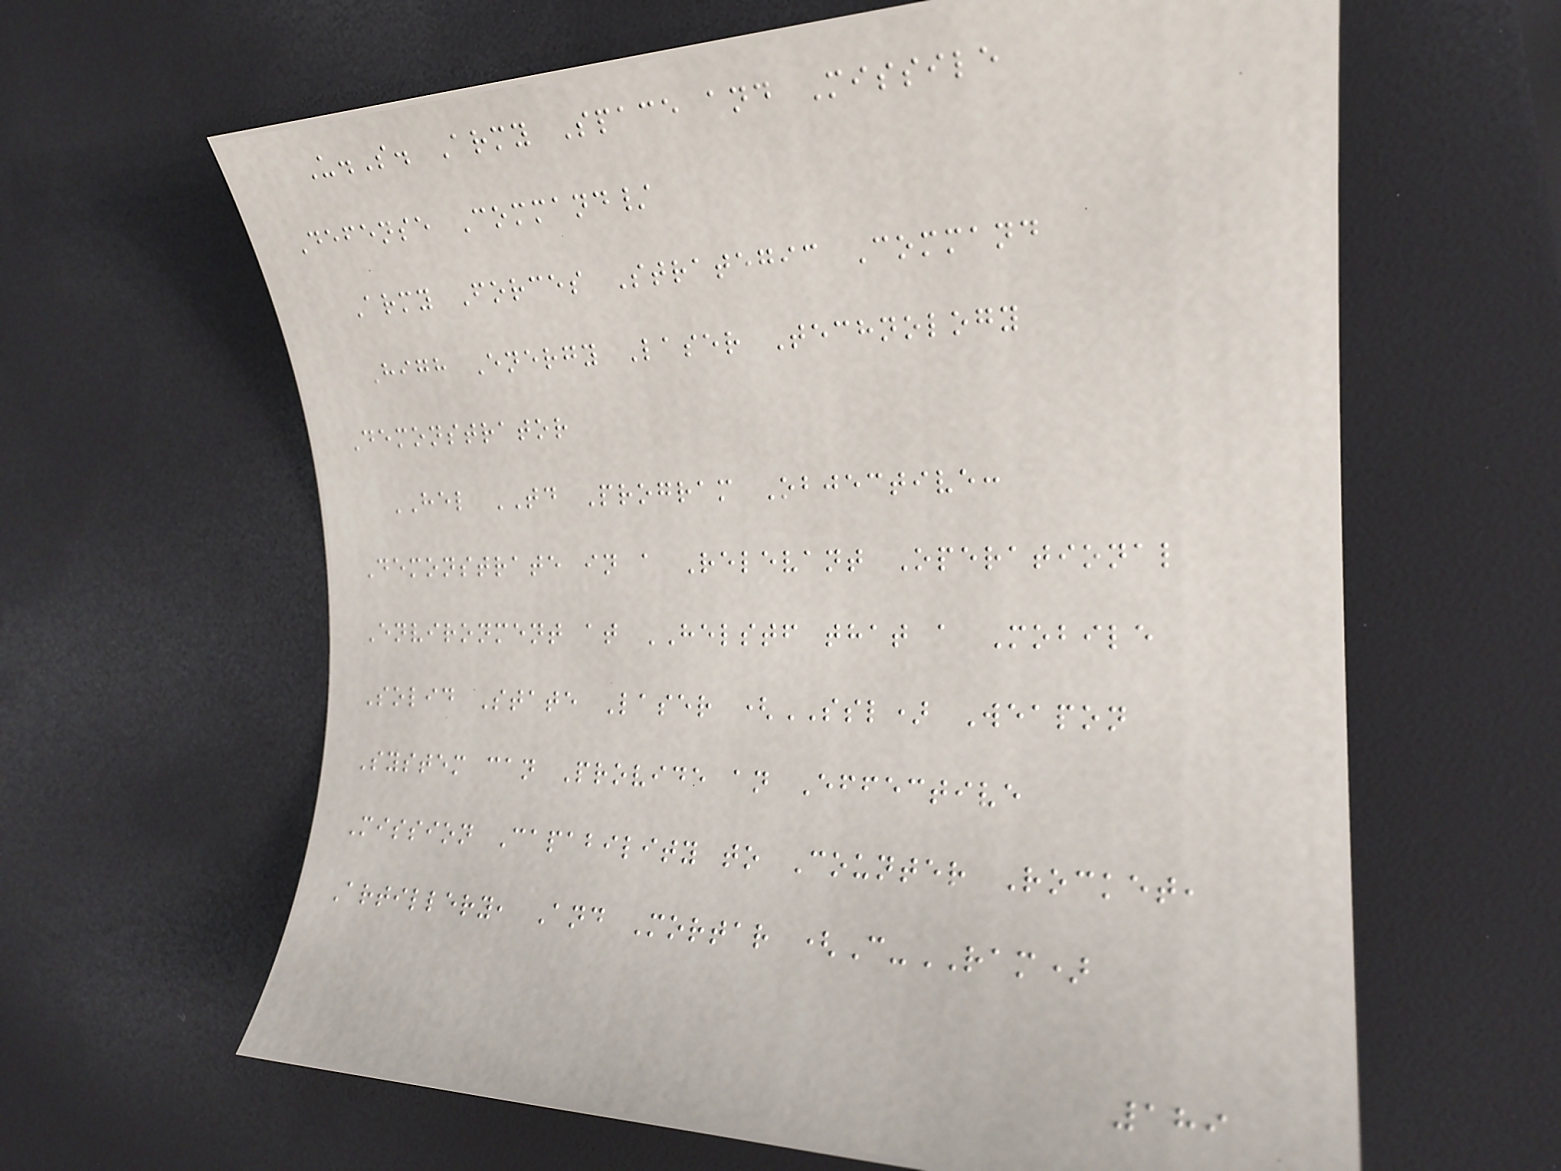U.S. Army Space and Missile
Defense Command/
Army Forces Strategic Command
High Energy Laser Technology
Demonstrator
HEL TD Program Objective:
Demonstrate in a Relevant Operational
Environment at HELSTF that a Mobile
Solid State Laser (SSL) Weapon
System can Provide an Effective
Mission Capability to Counter Rocket,
Artillery, And Mortar (C-RAM)
189
